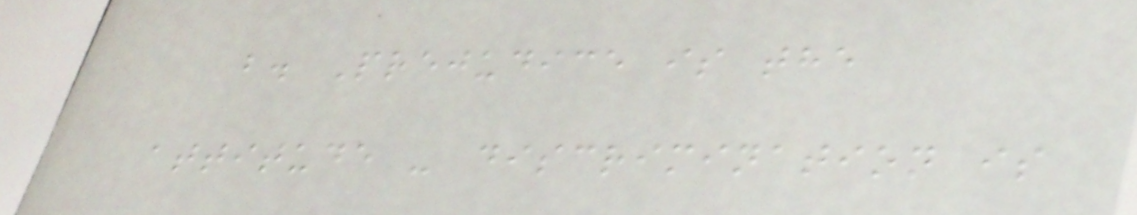b. Prejudice is the
attitude - discrimination is
